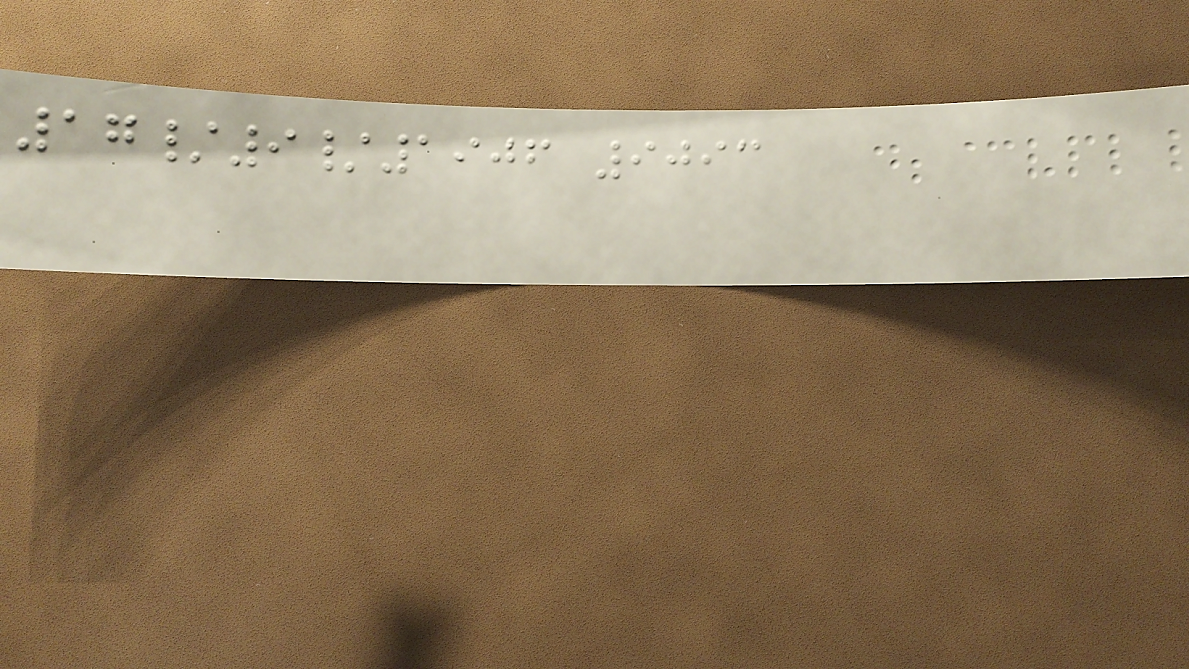17/9/1906 9093
